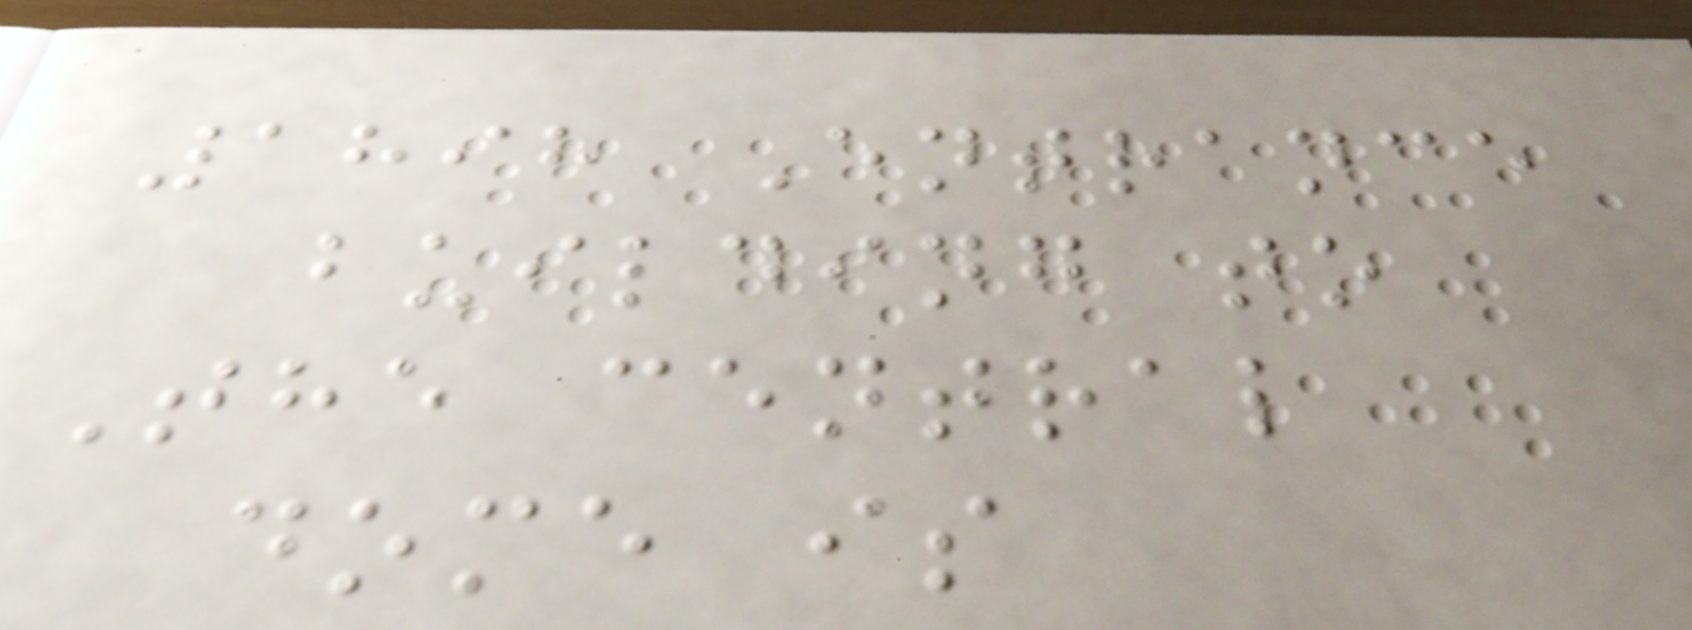1898 Entrance
building to
The central
dome is
